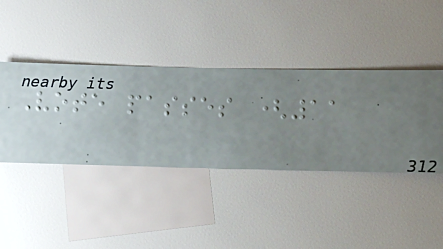Vote passes (11
